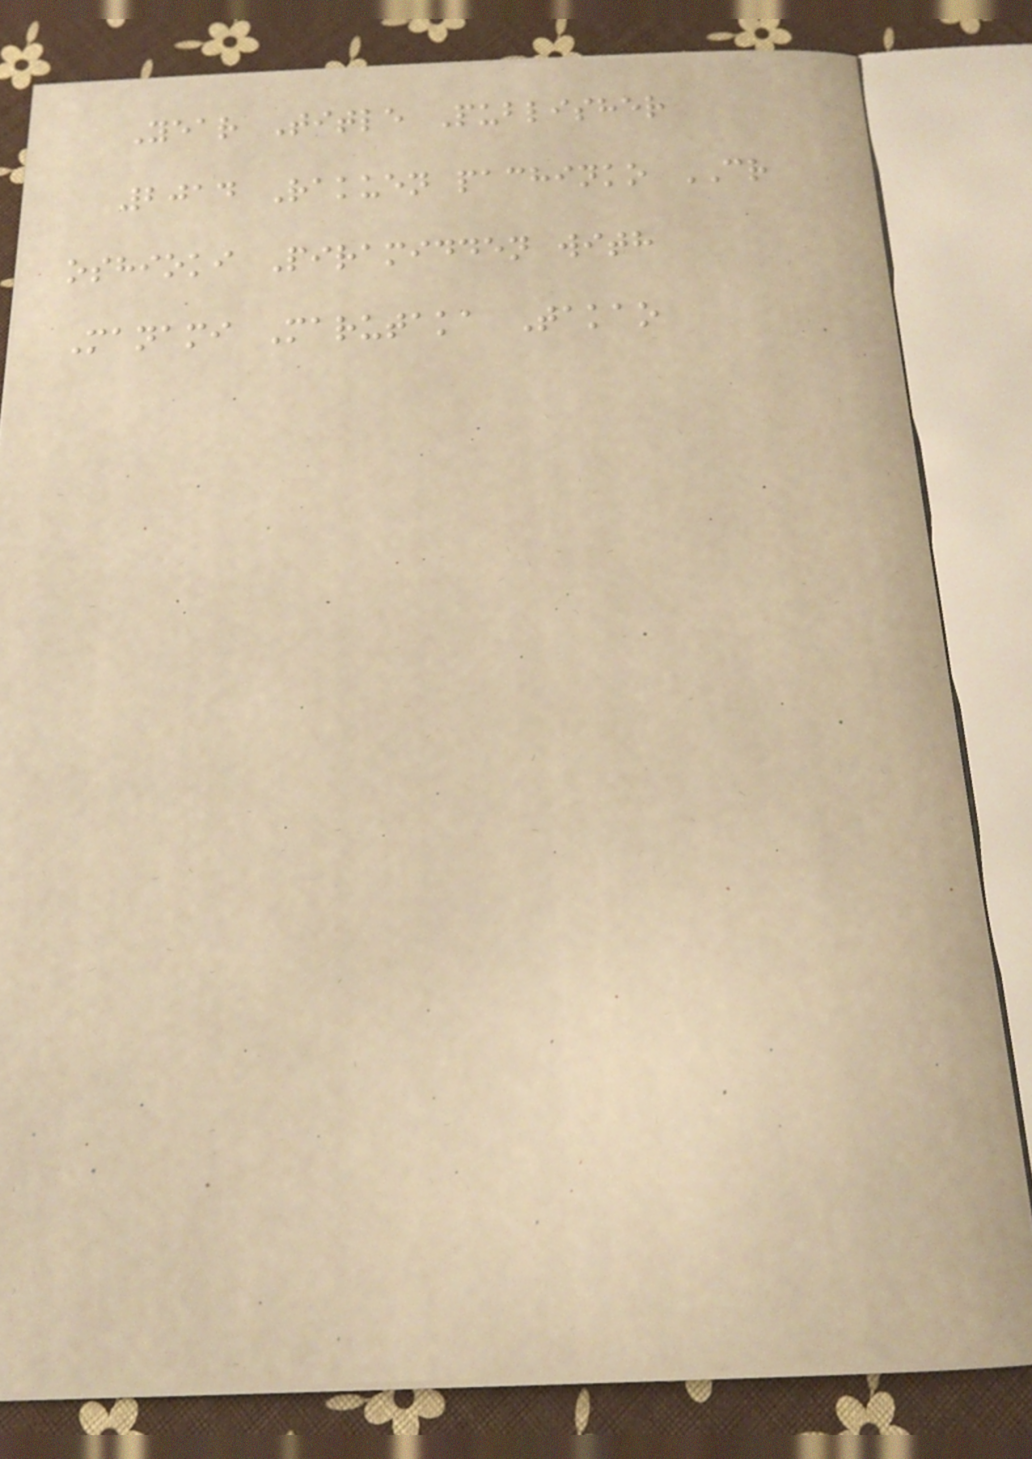Year Title Publisher
2014 Rakuen pachinko CR
oshioki Piramidden with
Manami Marutaka Takao
